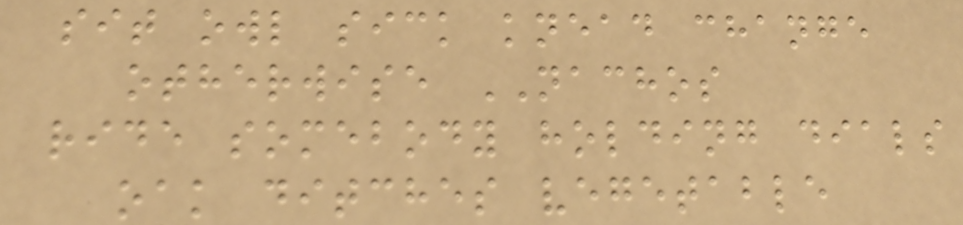sit owl sick knead change
otherwise NACHOS
ride somebody holding dials
oak ditches vegetable
